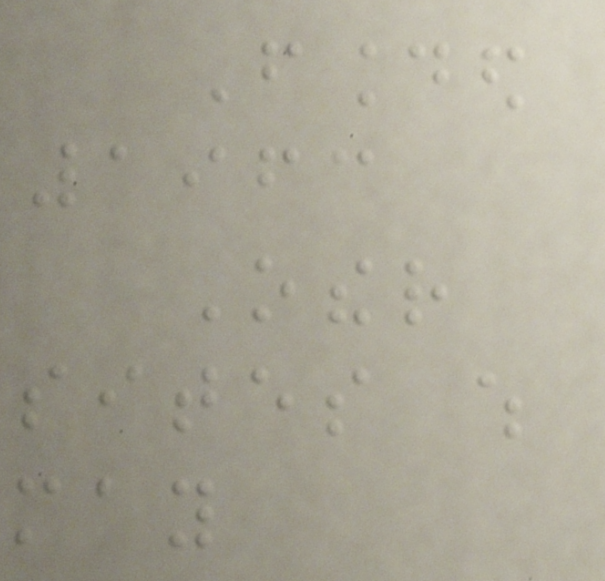Founded
1963
Other
sites which
may
